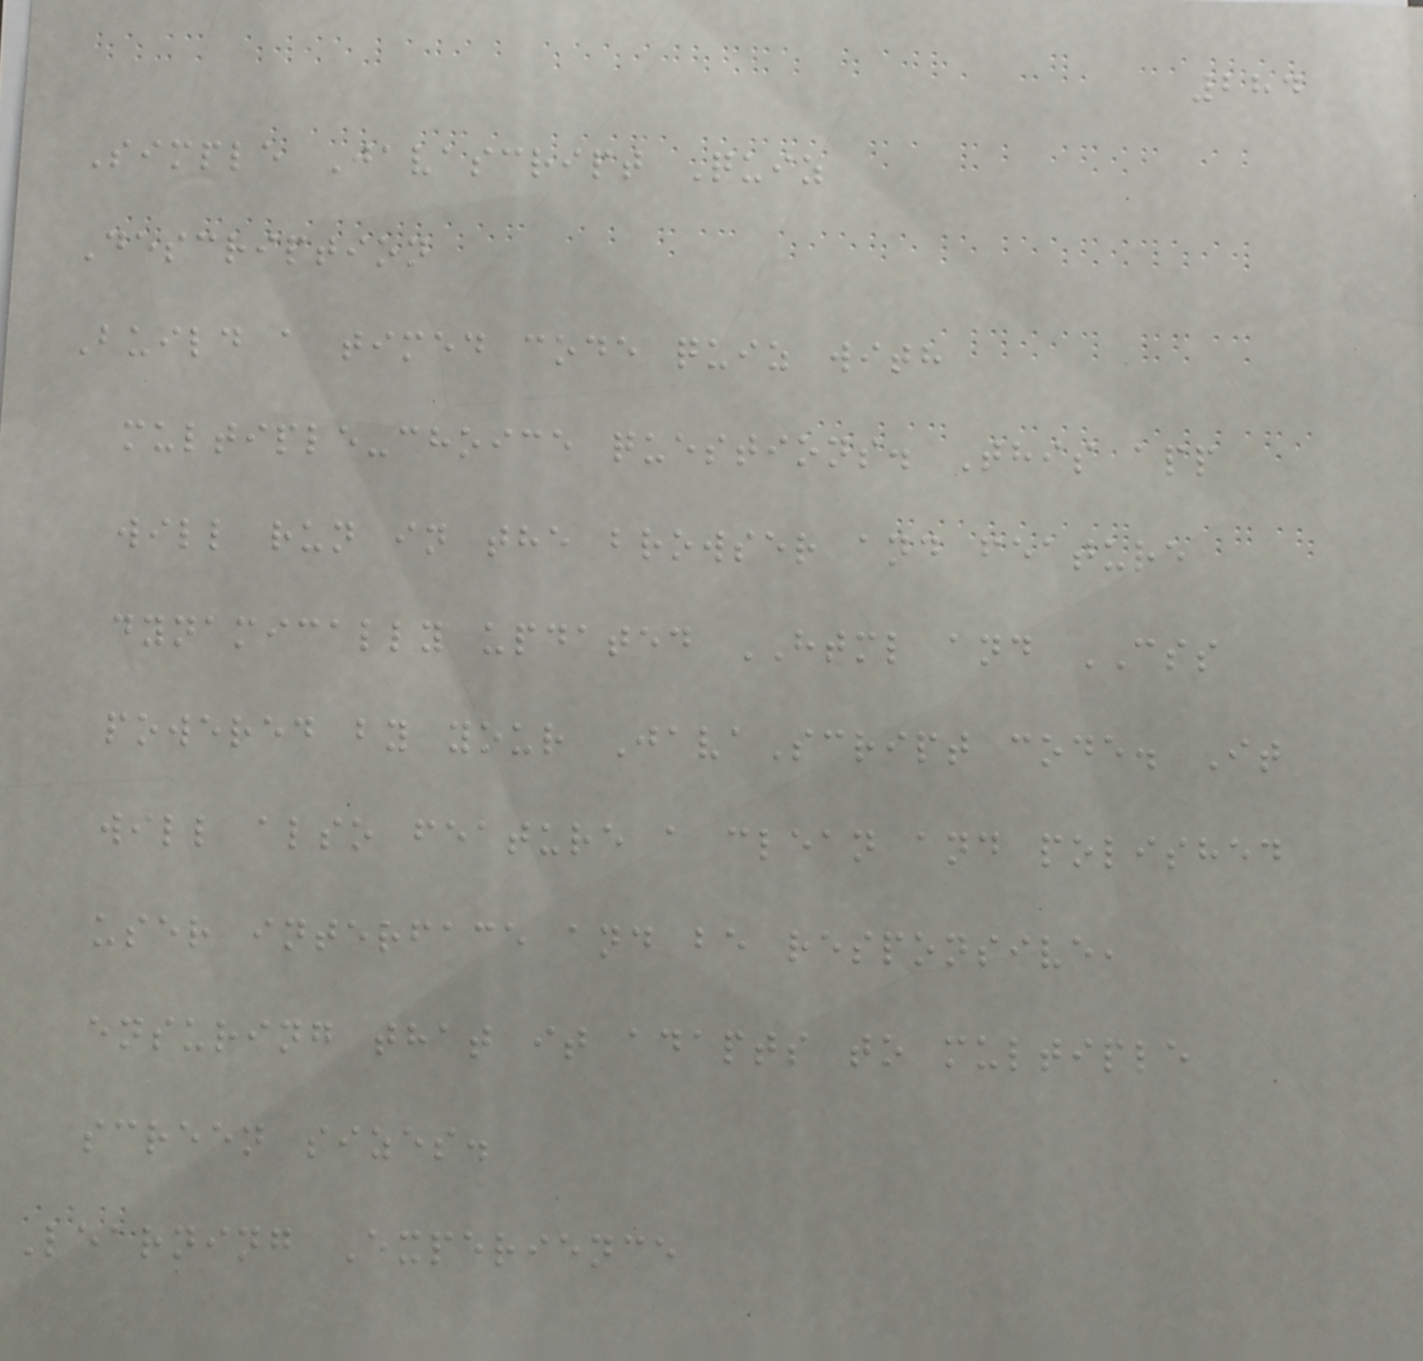284
Simple Javascript Quiz
Description
Build a timed code quiz with
multiple-choice questions. This app
will run in the browser and feature
dynamically updated HTML and CSS
powered by your JavaScript code. It
will also feature a clean and polished
user interface and be responsive,
ensuring that it adapts to multiple
screen sizes.
Learning Experience
